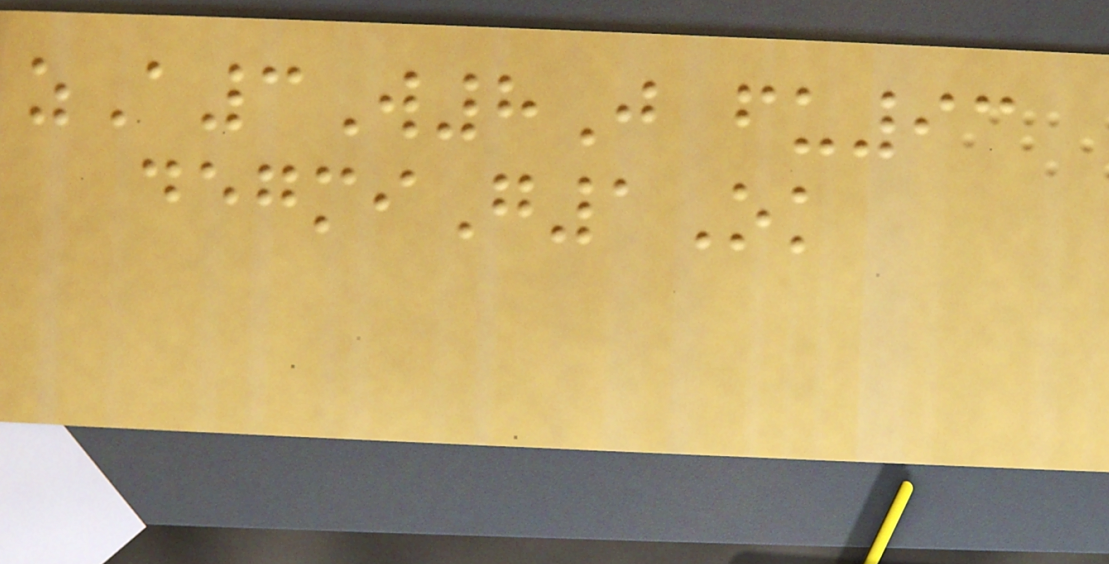zA3W8J fu93
degmiG1Ok
